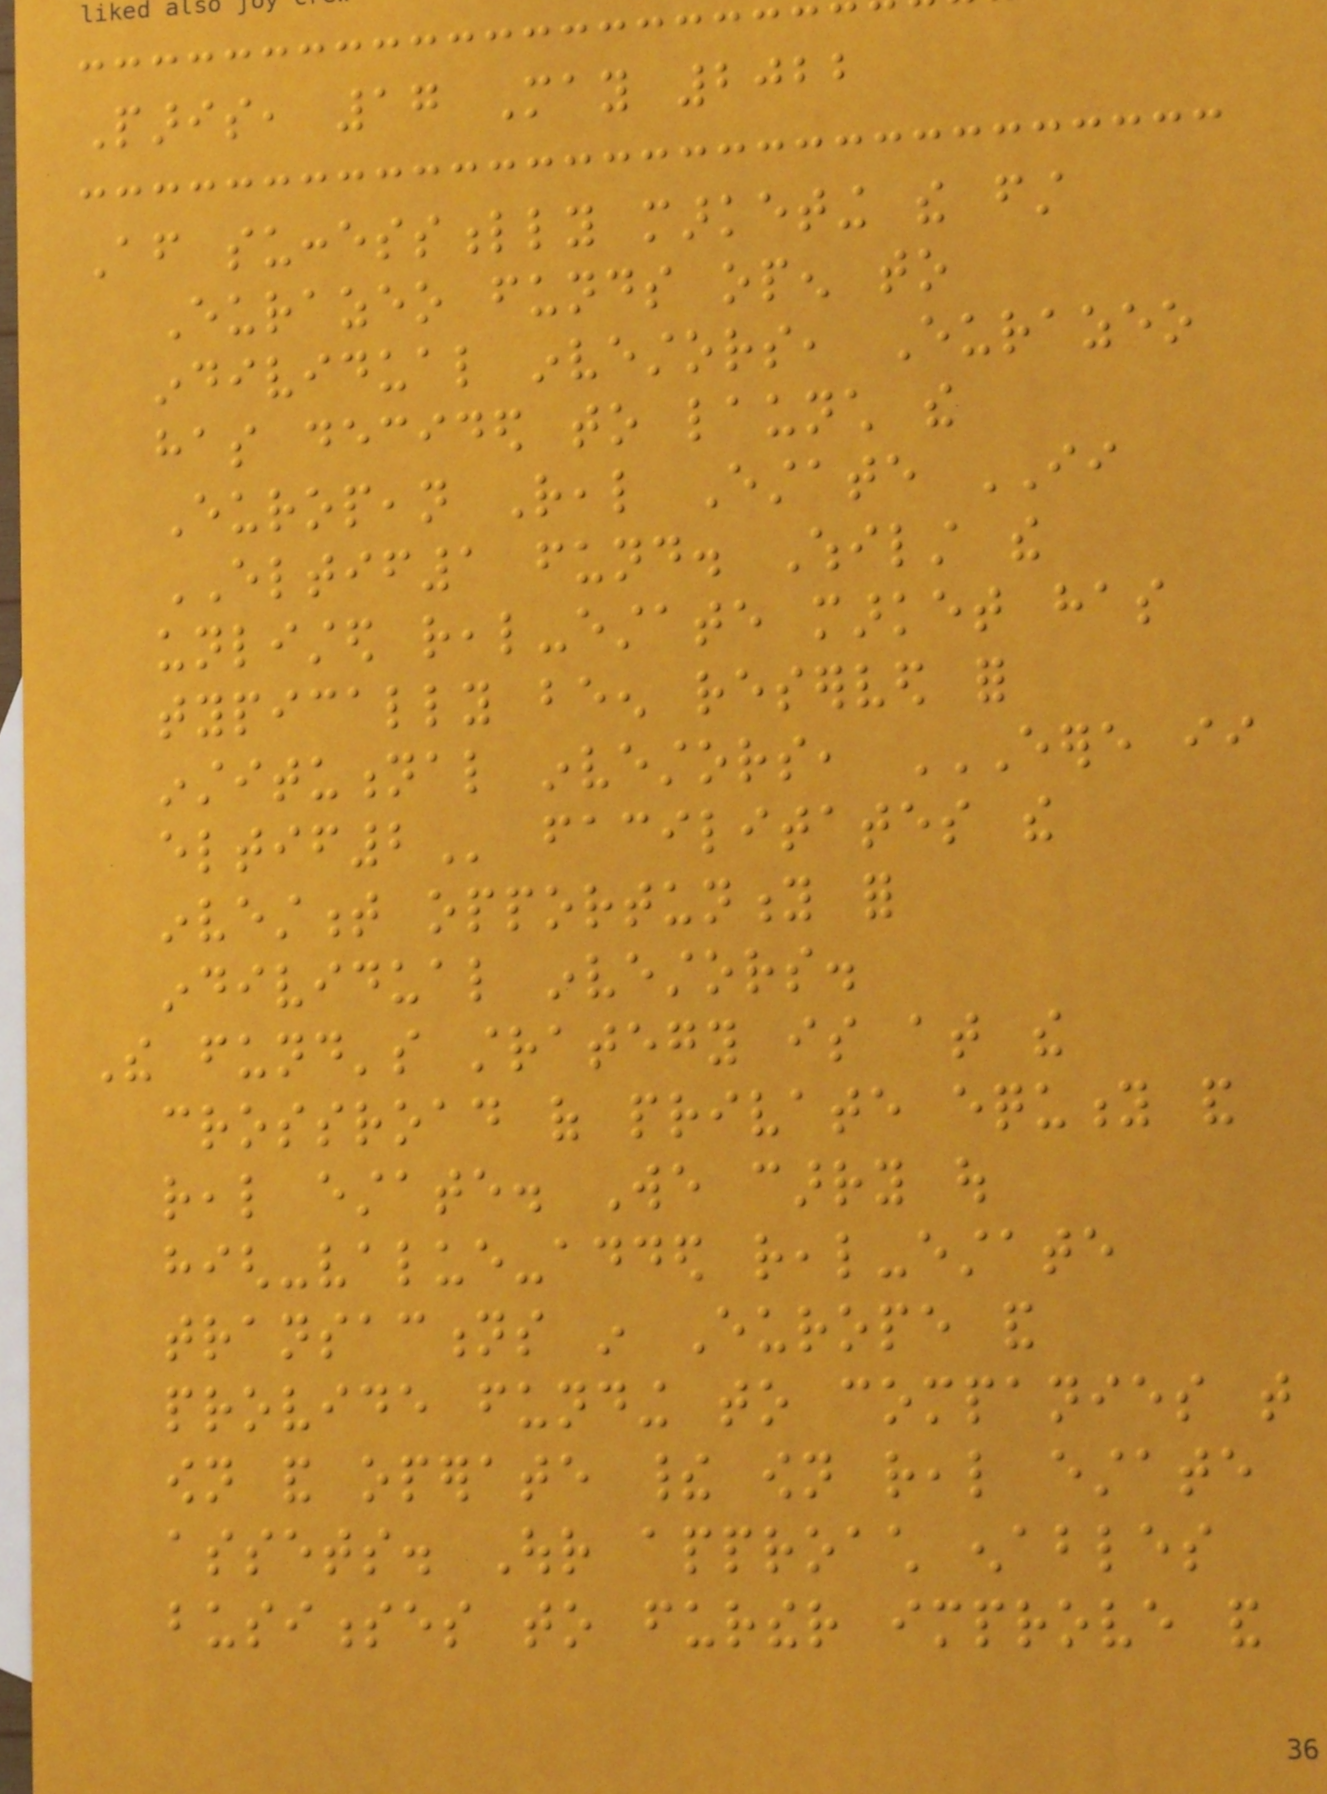Paris, 17 May 2022
After successfully marketing the first
Eurazeo funds open to
individual investors, Eurazeo
has decided to launch the
European Real Estate II
ELTIF1 fund. Whilst the
unlisted real-estate market has
typically been reserved for
institutional investors, EERE II
ELTIF2 facilitates the
investment opportunity for
individual investors.
The fund's strategy is at the
crossroad of private equity and
real estate. We carry out
high-value-added real-estate
transactions in Europe and
provide funding to companies that
own and operate their own real estate
assets. Our approach enables
businesses to further improve and
